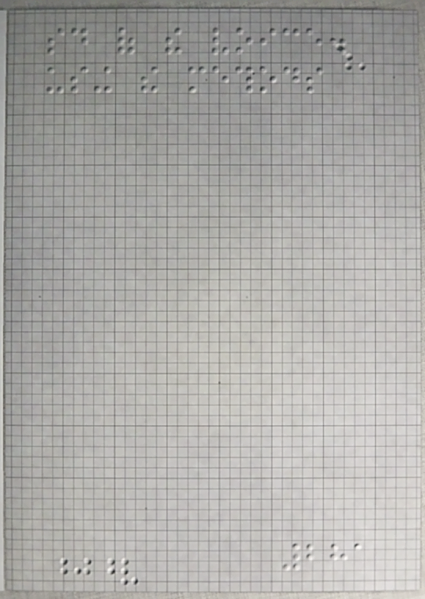said of the voice.
using the methods
281
